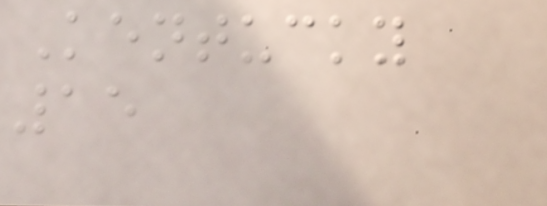Kentucky
15
